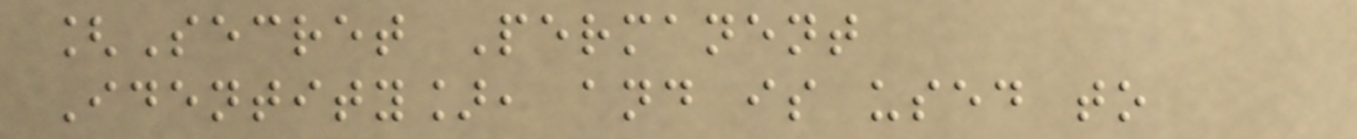[Secret Permanent
Identity], and is used to
